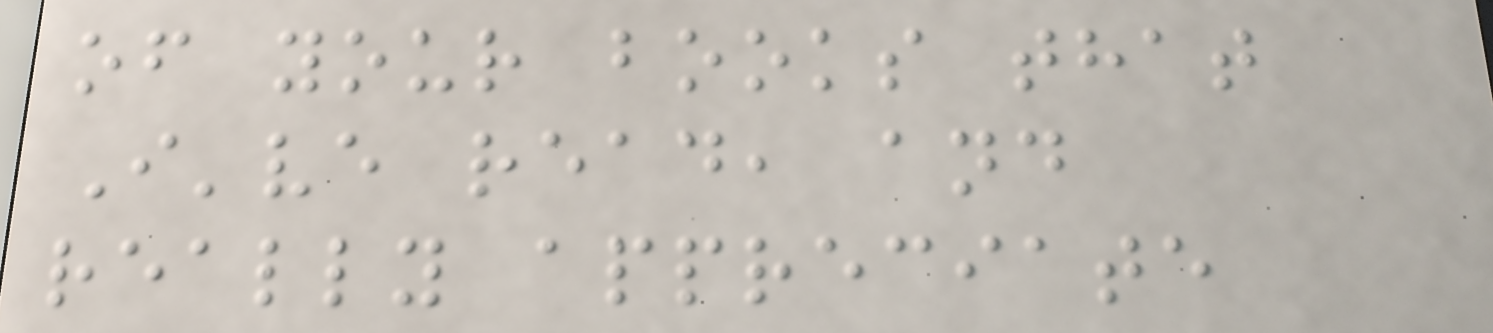of your books that
I've read, and
really appreciate
